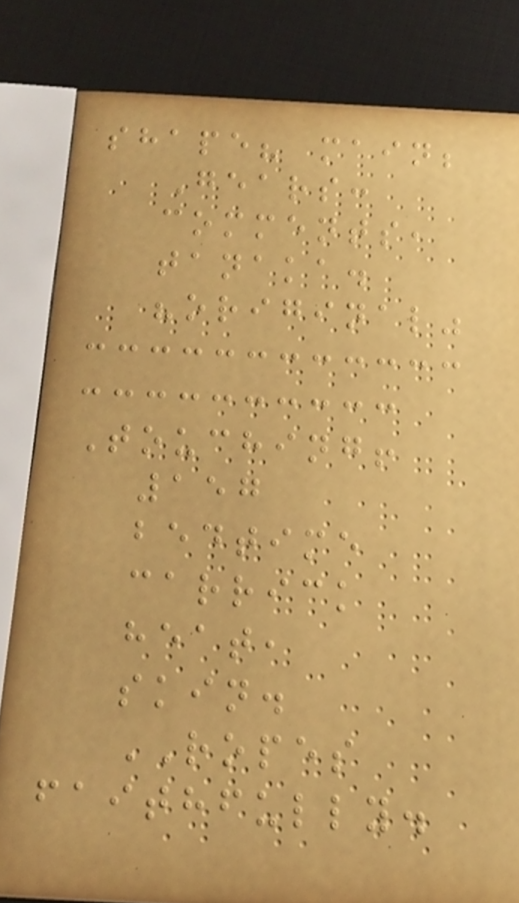shape? main;
Gears:
comments,
tanaka.
"original"
Touching!
157
bedtime
carrick
heat,
skin.
ROPES
faithfully.
